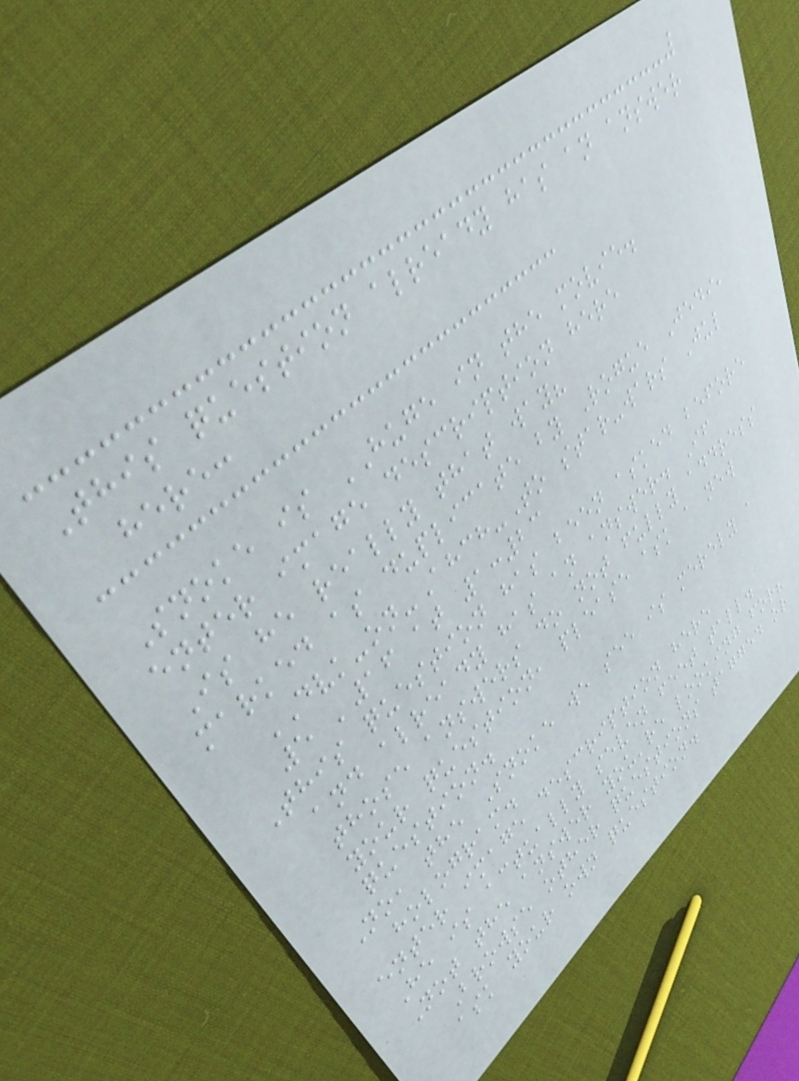This question already has an answer
here:
Snoke is HUGE in the movie.
enter image description here
Is he really that way?
marked as duplicate by Rogue Jedi,
DVK-on-Ahch-To star-wars Jul
5 '16 at 1:23
This question has been asked before
and already has an answer. If
those answers do not fully address
your question, please ask a new
question.
No, the Snoke we see is merely a
hologram.
enter image description here
He is actually seven feet tall.
Not the answer you're looking for?
Browse other questions tagged or
ask your own question.
